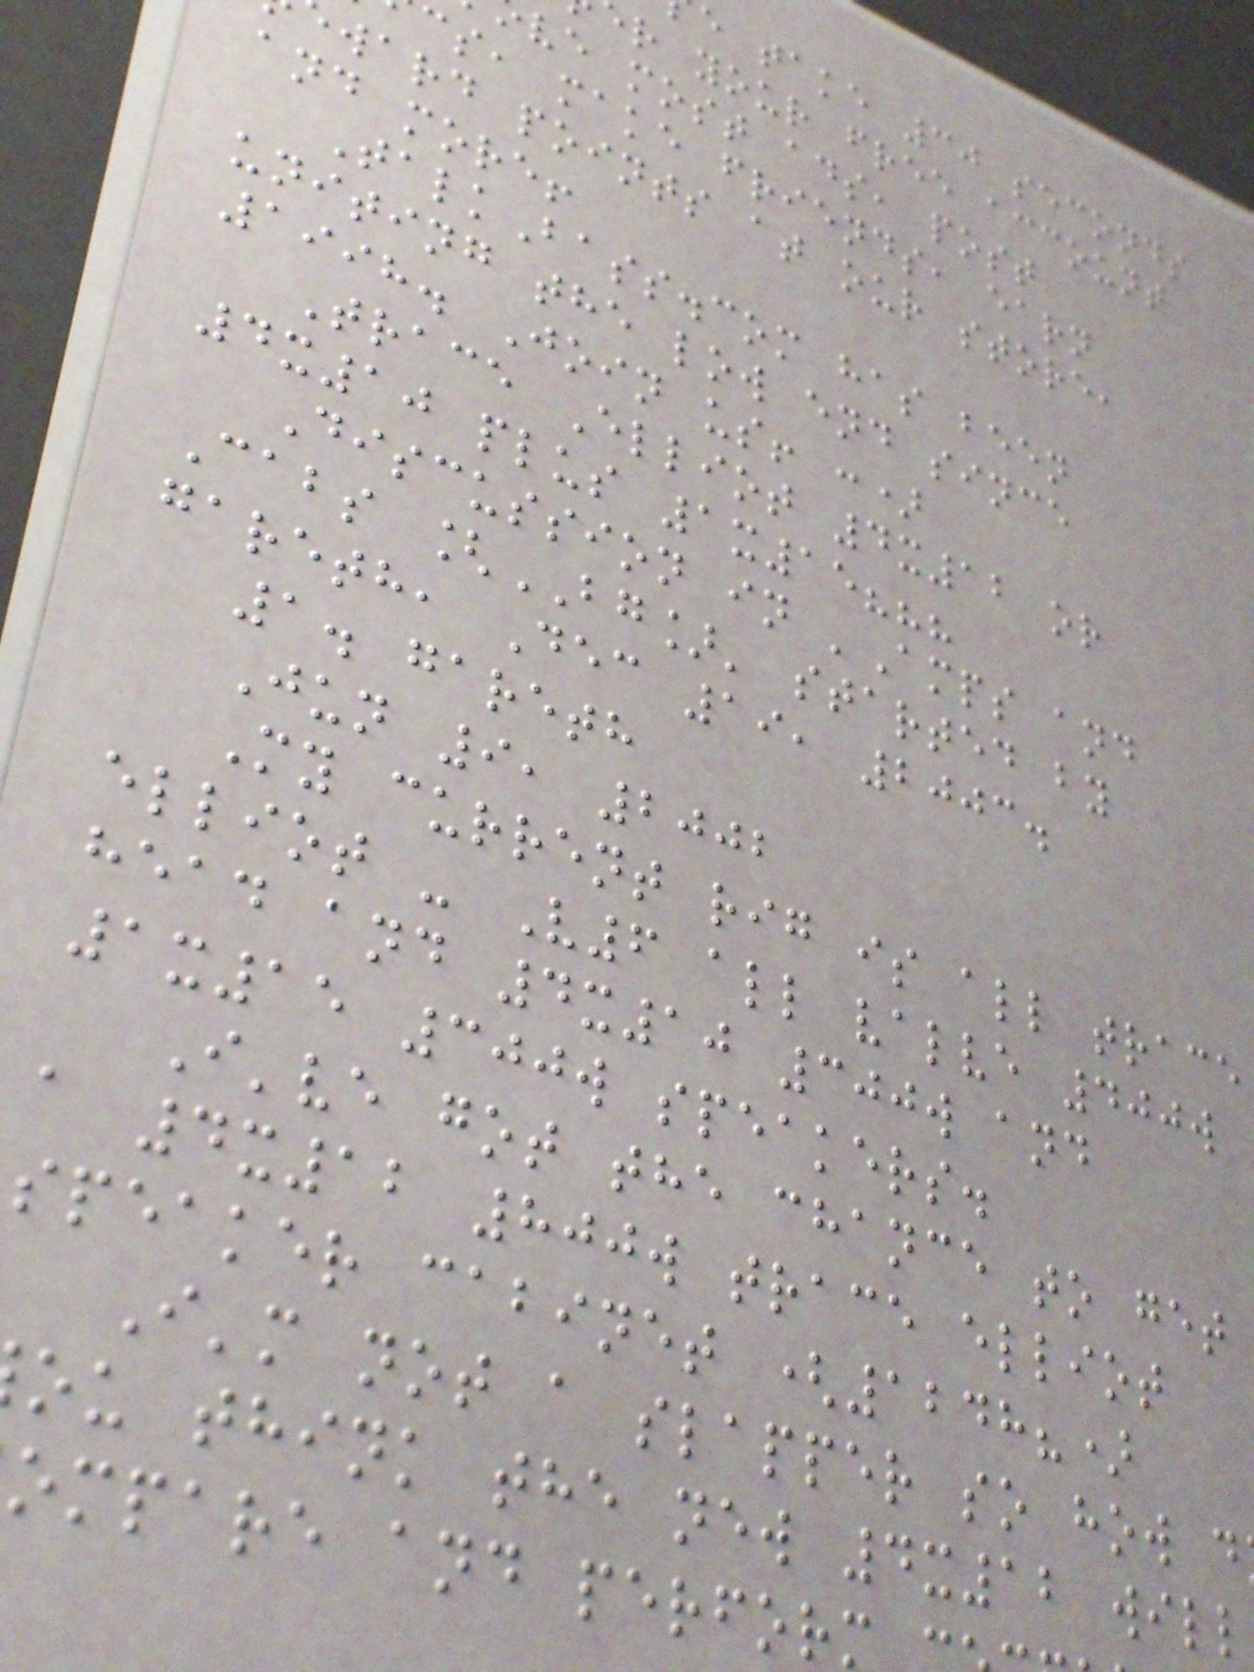e take 30 seconds
r your free account
ve most ads, post
cs, make friends, earn
ward points at our store,
and more!
TalkBass.com has been
uniting the low end since
1998. Join us! :)
Trace Elliot 4x12 or
4x10 plus 1x15???
Discussion in 'Amps and
Cabs [BG]' started by
gareth, Dec 19, 2003.
1. gareth
Jun 9, 2002
My current rig is all trace
elliot - V6 all valve 400w
head and 4x10 300w and
1x15 300w speakers.
I've got the chance to get
a 4x12 800w trace elliot
speaker cabinet (1248?)
I'm not a slapper so how d
ou think the new 4x12 will
ompare and perform
